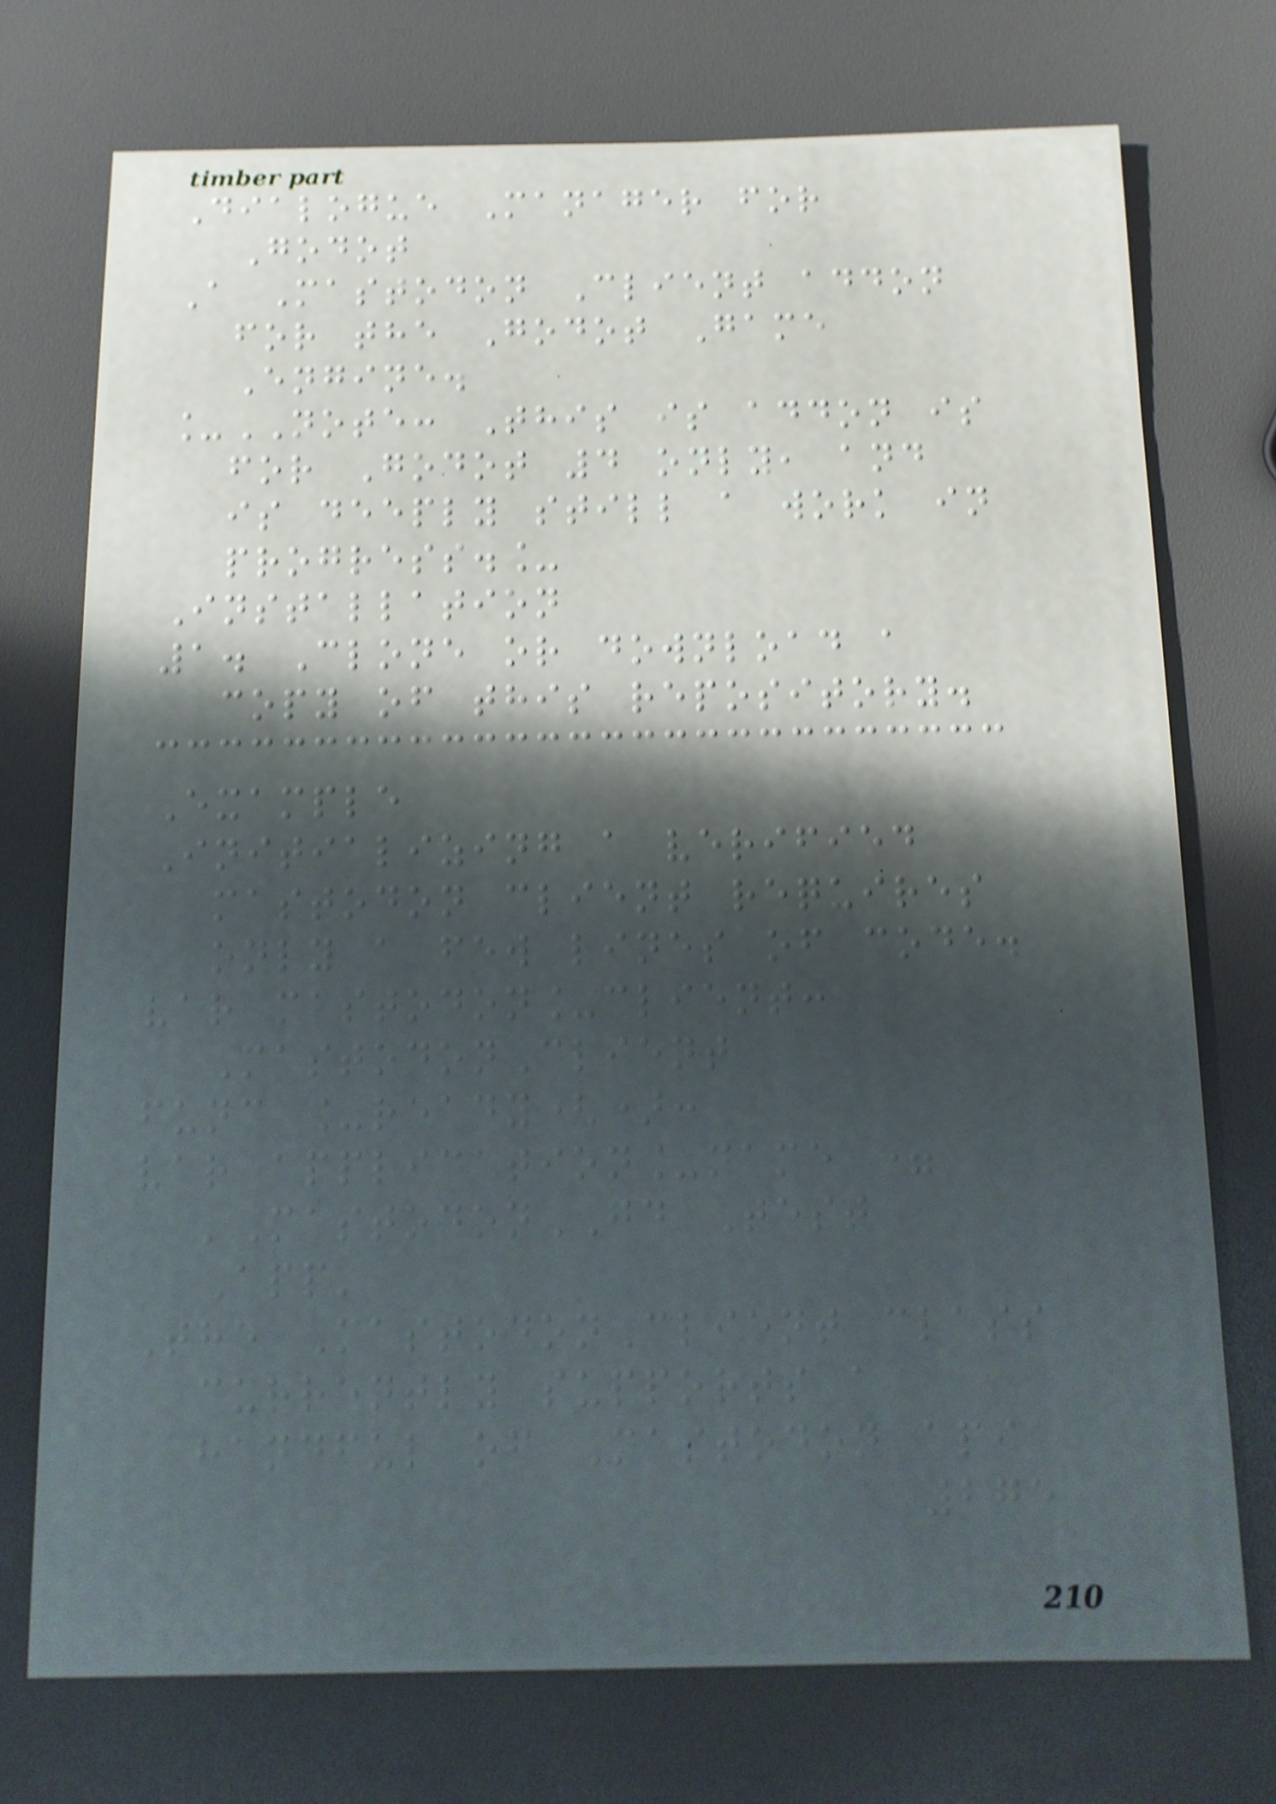Dialogue Manager for
Godot
A Mastodon Client addon
for the Godot Game
Engine.
_NOTE: This is addon is
for Godot 4 only, and
is deeply still a work in
progress._
Installation
1. Clone or download a
copy of this repository.
Example
Initializing a verified
mastodon client requires
only a few lines of code.
var mastodon_client:
MastodonClient
func _ready():
var application_name =
'MastodonGD Test
App'
The MastodonClient class
currently supports a
handful of Mastodon api
275
